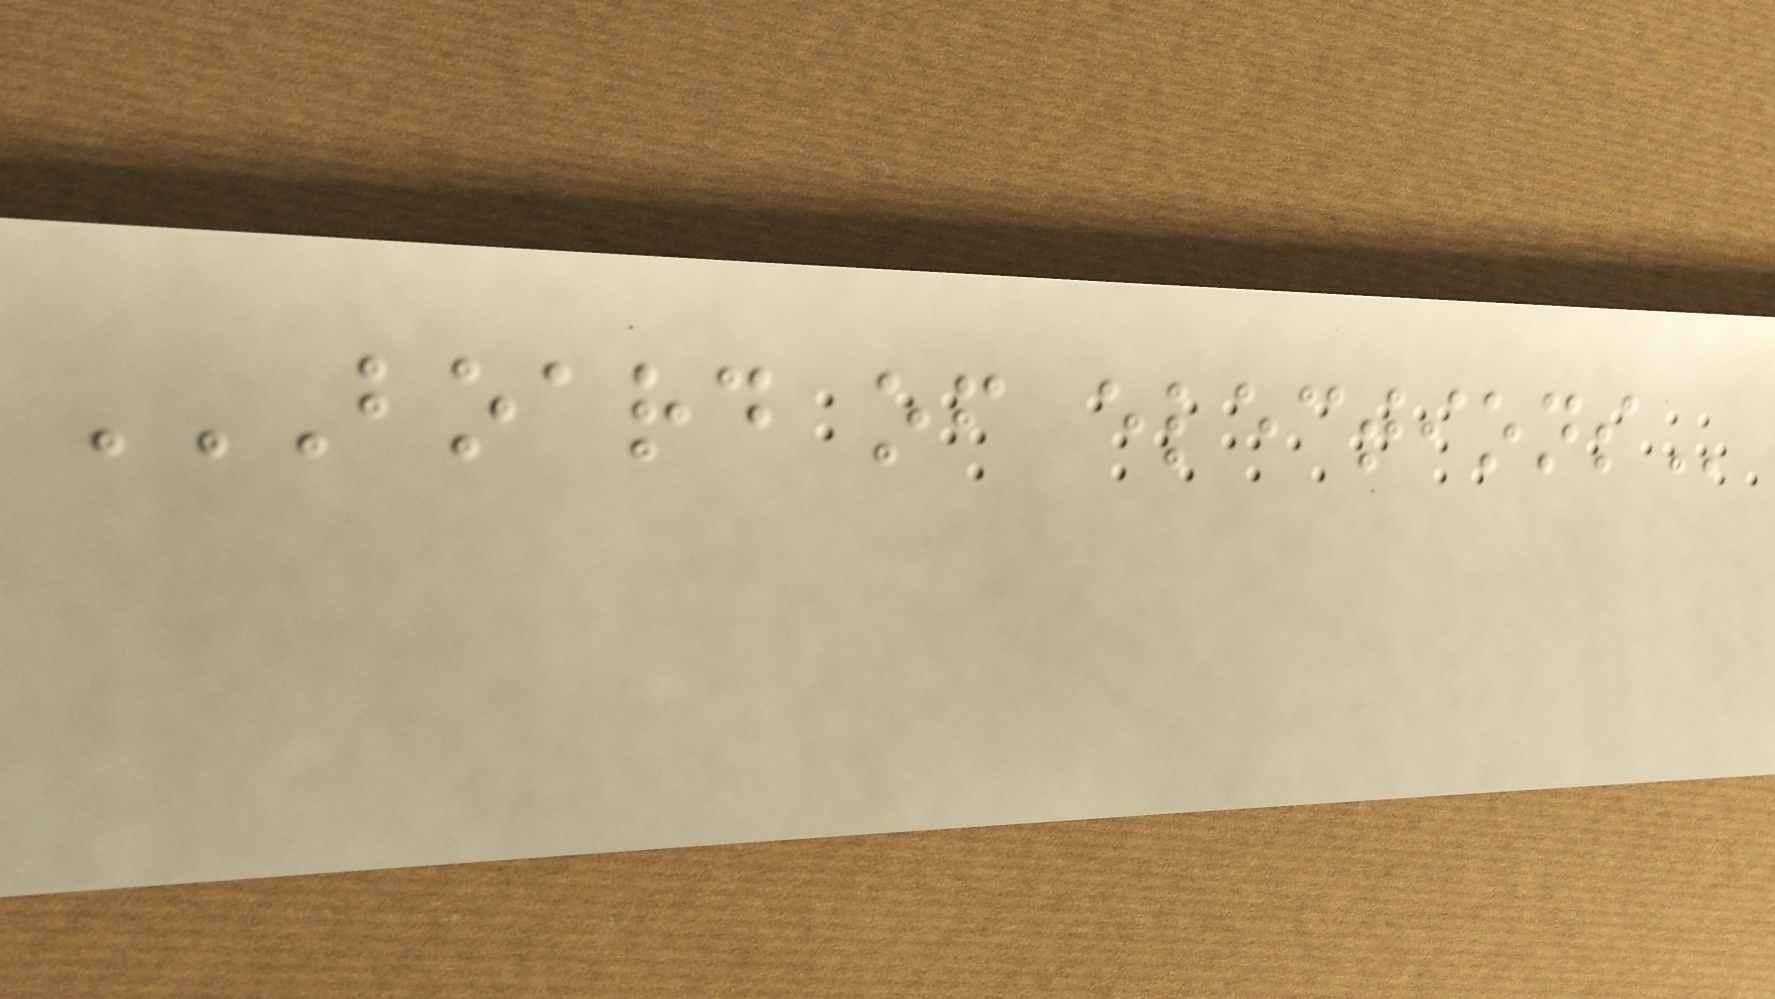BOARD OF ELECTIONS
